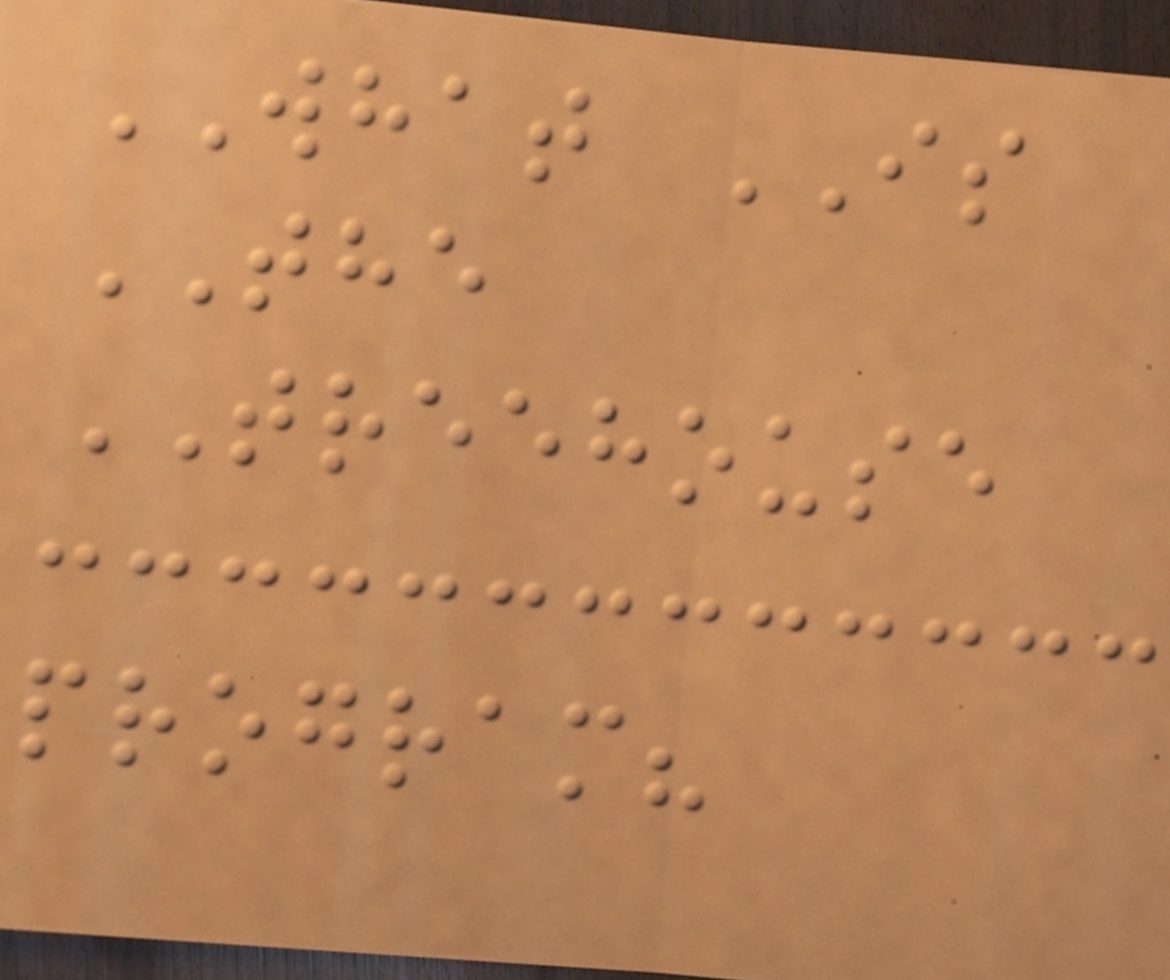WHAT IS
THE
TREEHOUSE
program?
